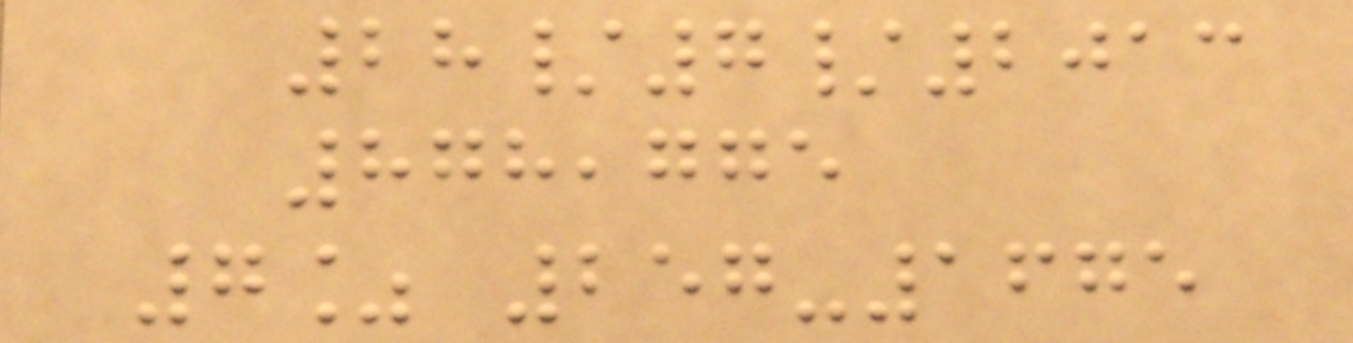28/7/2013
878,775
7% 257-1675
